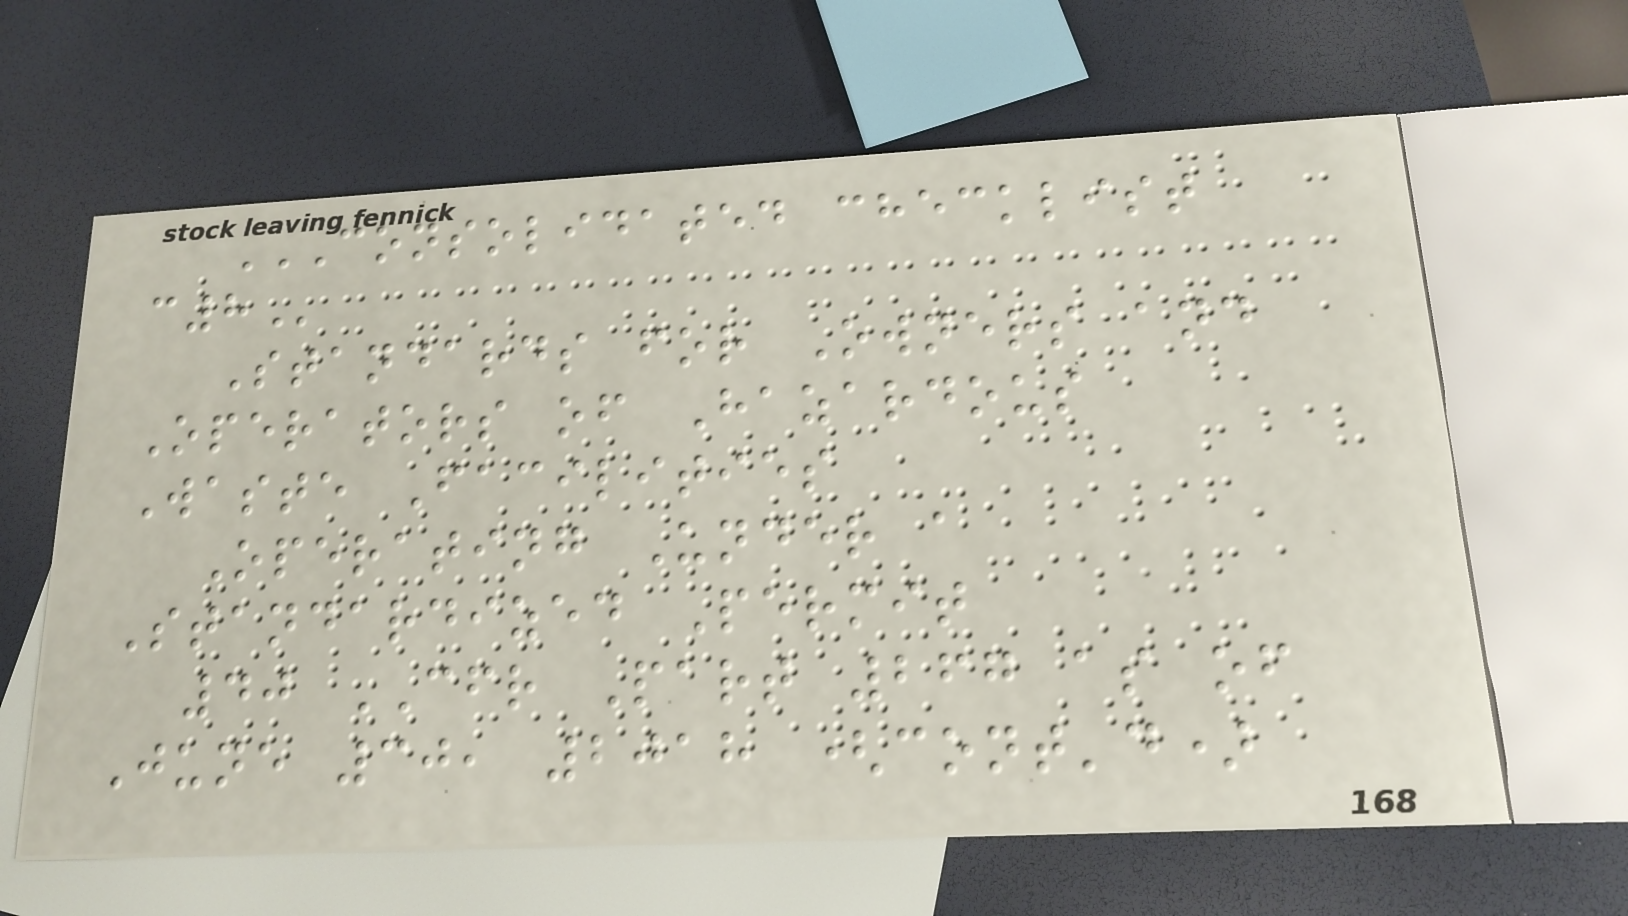CONSOLIDATED CHECKLIST
C8
Standards for Owners and
Operators of Hazardous
Waste Facilities
Operating Under a
Standardized Permit
40 CFR Part 267 as of
June 30, 2018 (cont'd)
